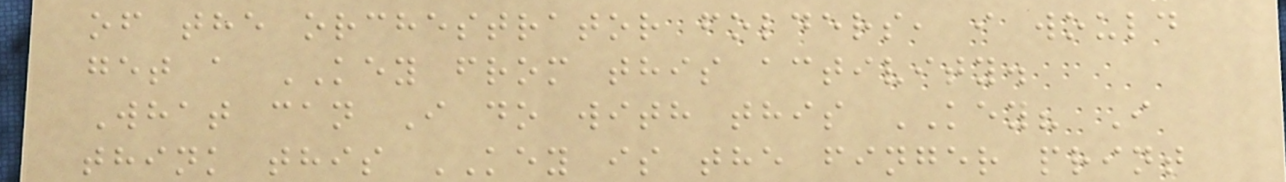of the orchestrator folders, i would
get a KEY from this activity.
What can I do with this KEY? I
think this KEY is the finger print
